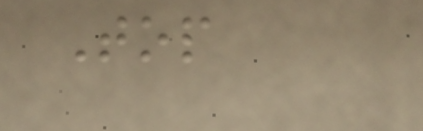Top
